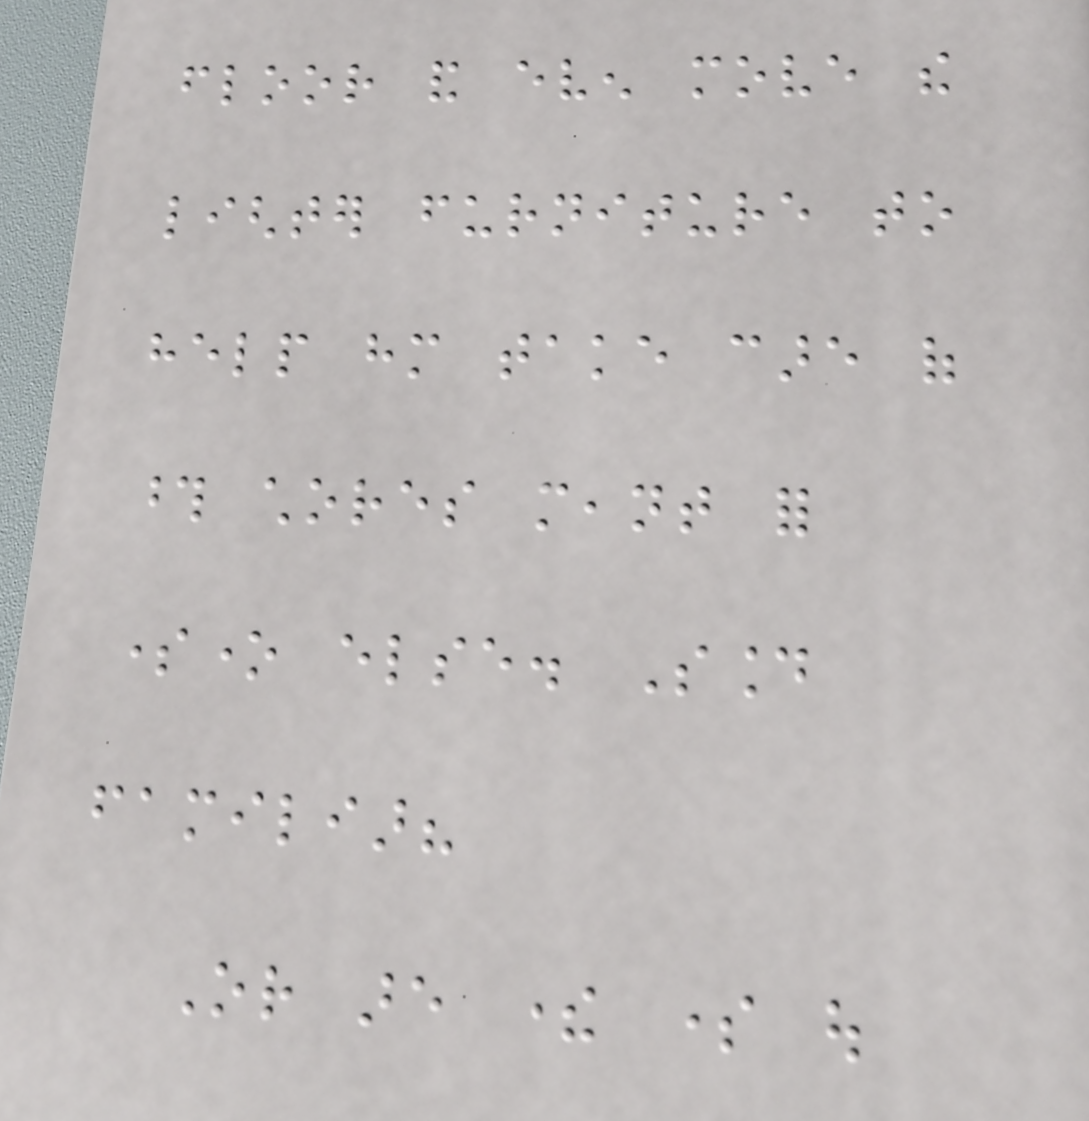floor and even move the
lighter furniture to
help him take care of
those chores meant for
someone else. Sound
familiar?
Or are there some out
